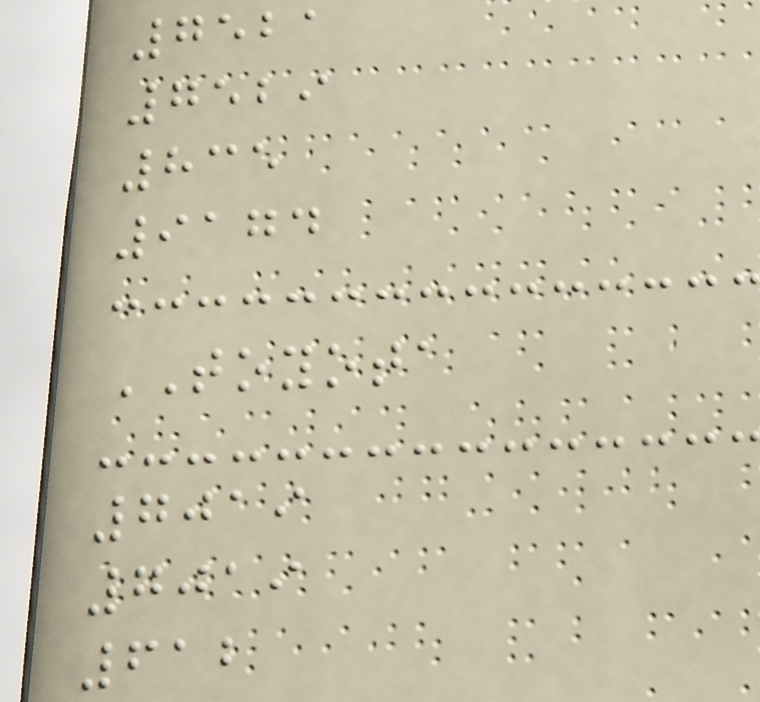7521
7529
835
9174
TOYOTA
7019
7019
612
